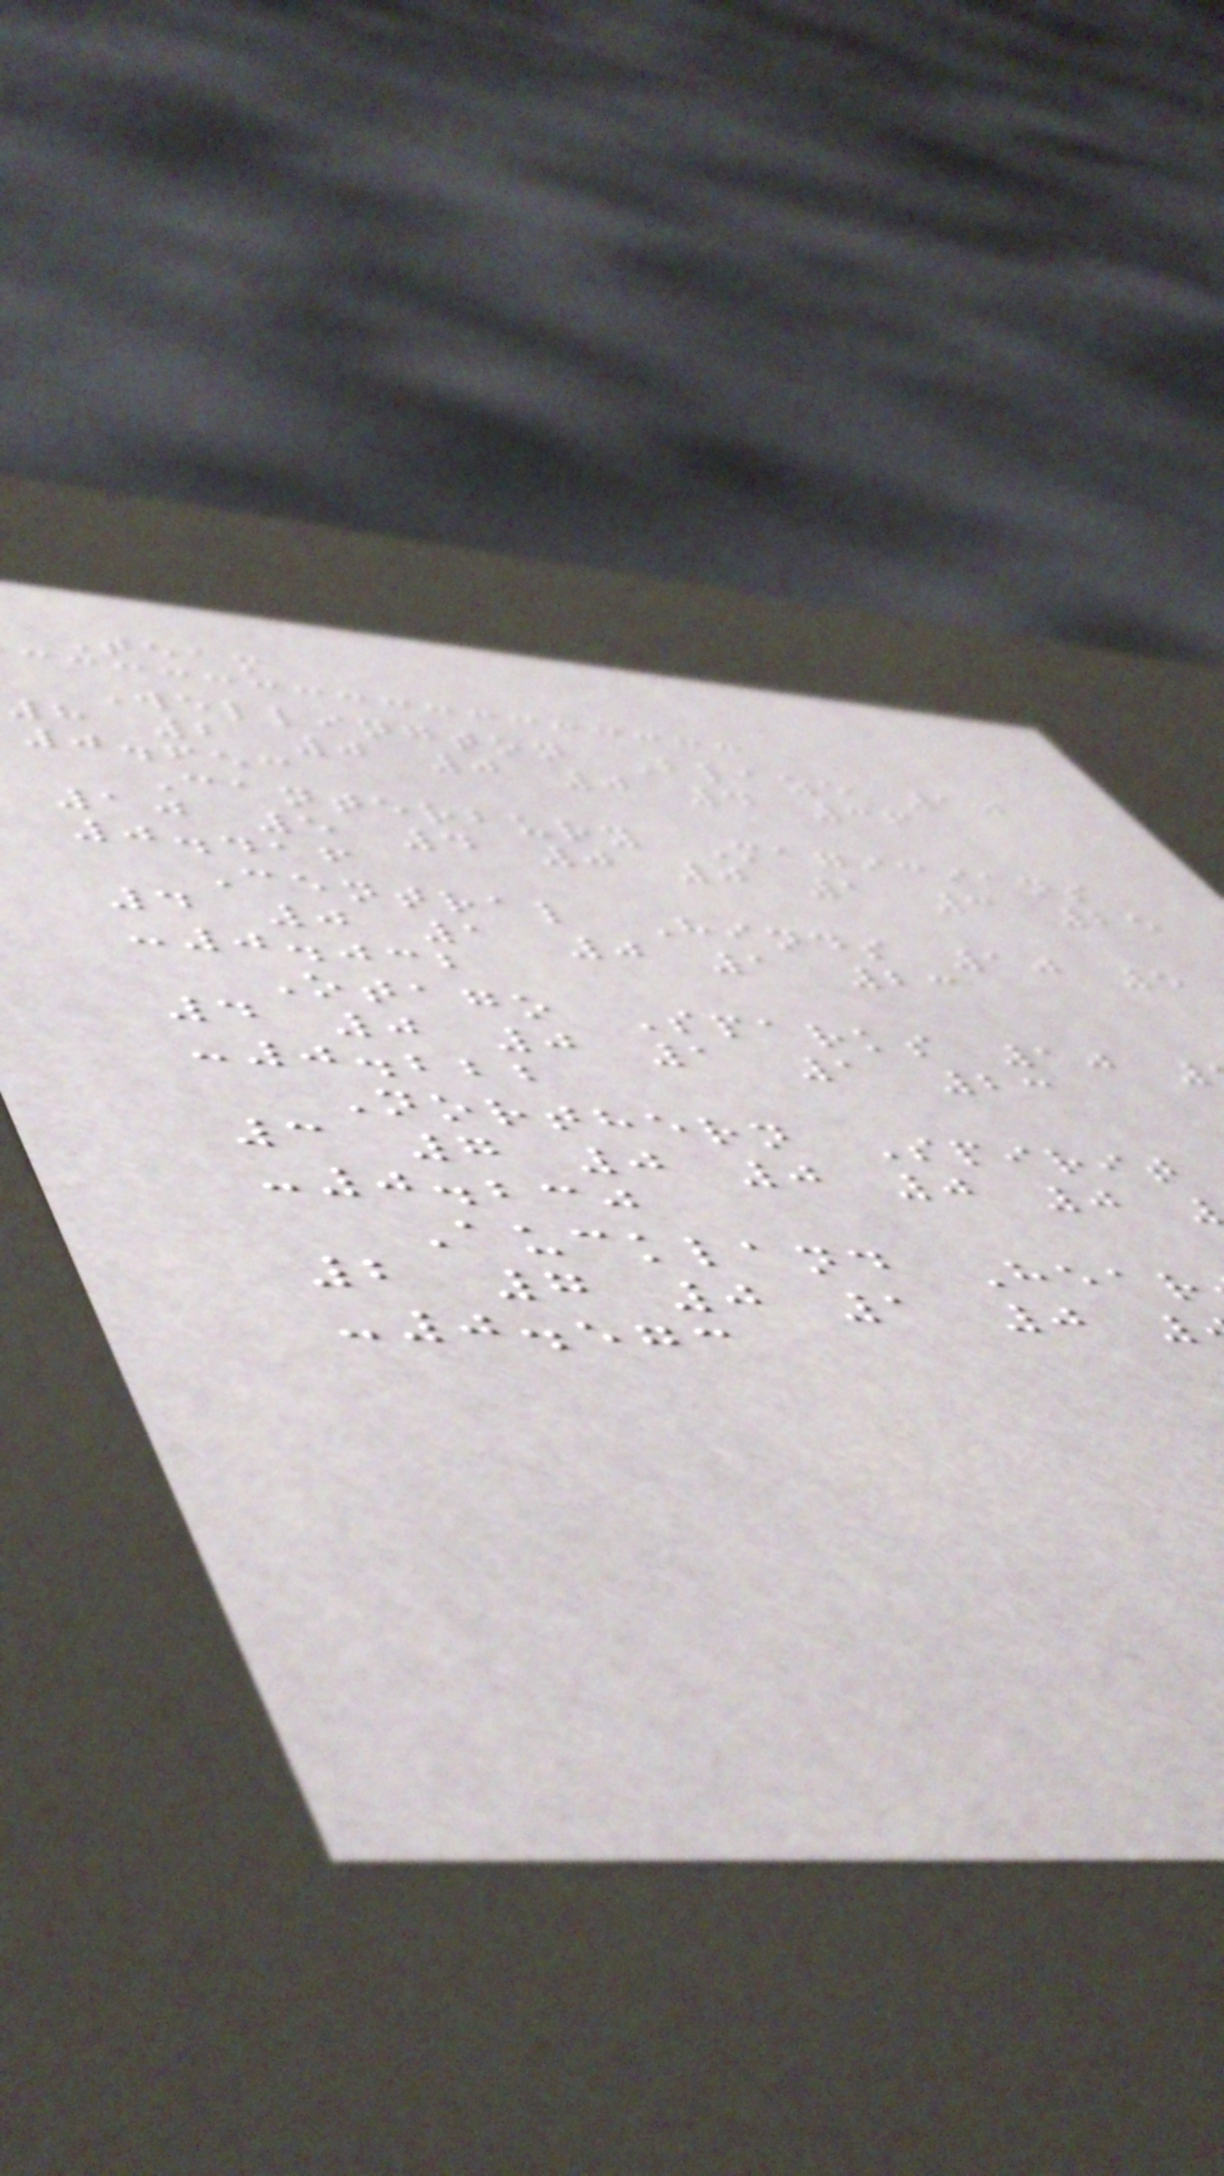Team
Wellington Blaze 10
8 2 0 0 0 4 36
0.653
Canterbury Magicians
10 5 4 0 0 1 3 25
0.416
Central Hinds 10 5
4 0 1 0 1 23
-0.032
Otago Sparks 10
4 0 0 1 1 23
-0.222
Northern Spirit
3 7 0 0 0 0
-0.230
Auckland Hear
2 7 0 1 0
-0.573
